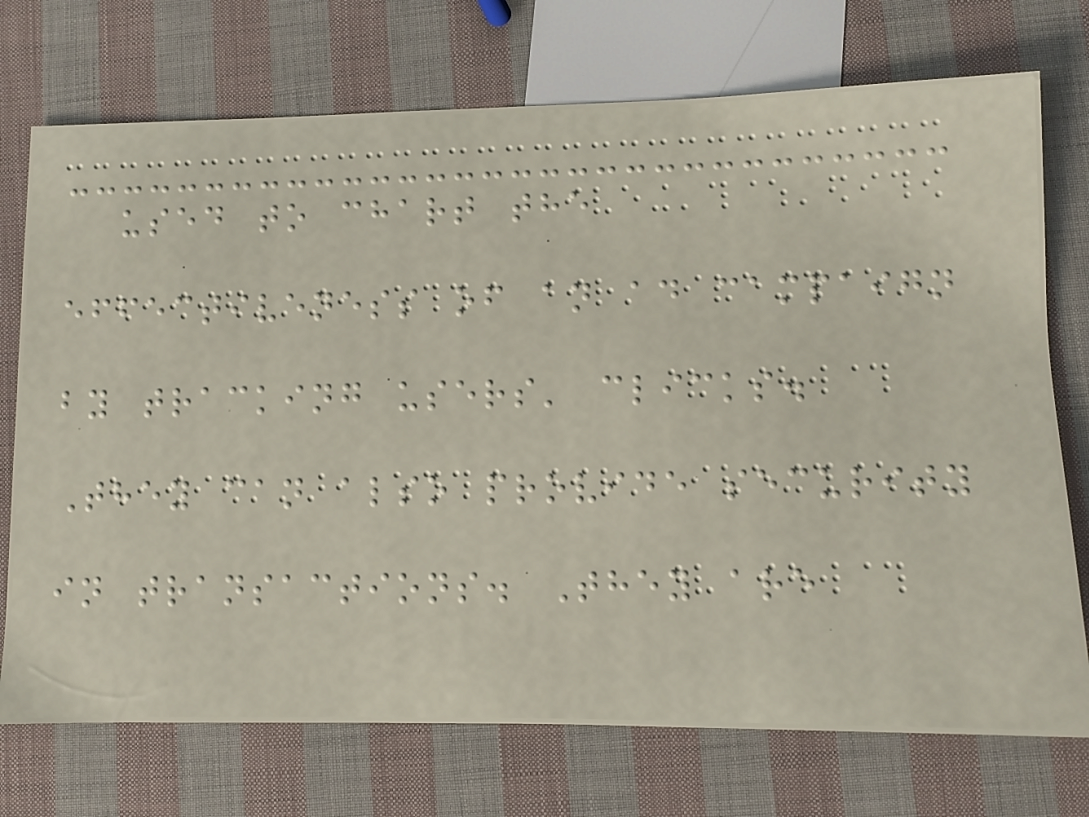used to chart the
effectiveness of an ad campaign
by tracking users' clicks.
They can also provide security
in transactions. They are
